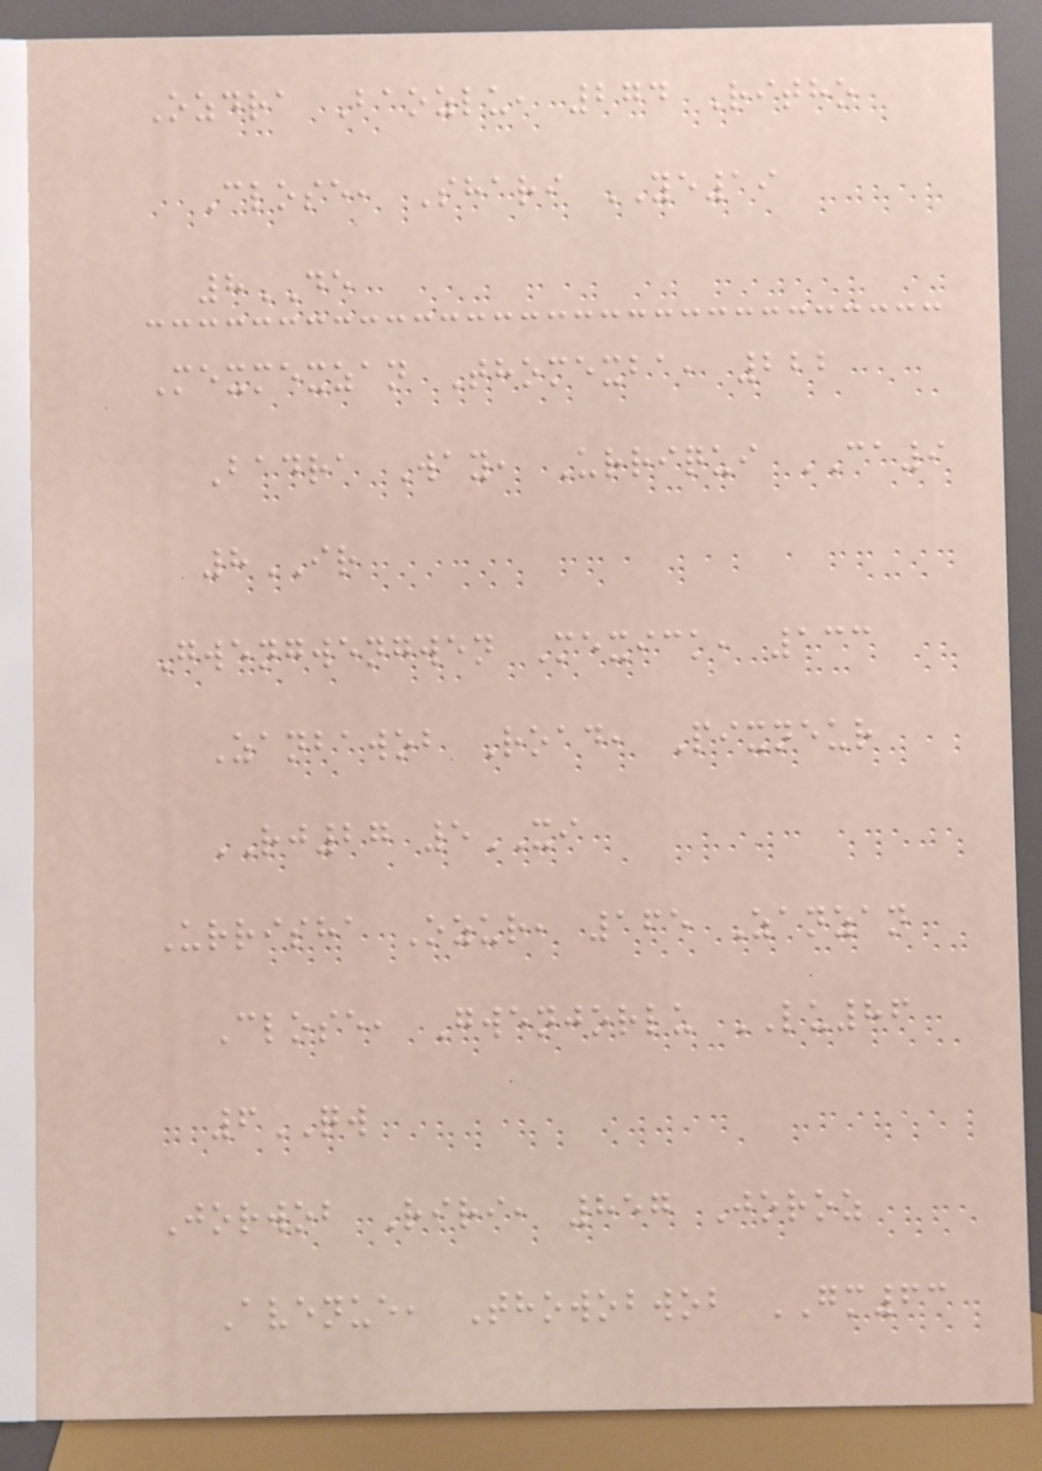Ozdra Baozlu, 274 Ritho
Close, Shari YE19
8DE
Mexmexzan Thomexba, 222
Badra Way, Urriqui CA9
8IR
Gwengwengwen Mexick, 133
Zanbawob Road, Pixneur
RJ27 5XI
Urrisha Ozur, 165 Zanzan
Close, Gwenjorlu LU86
6QW
Jorwob Riri, 857 Joroz
Avenue, Thowobwob GM63
